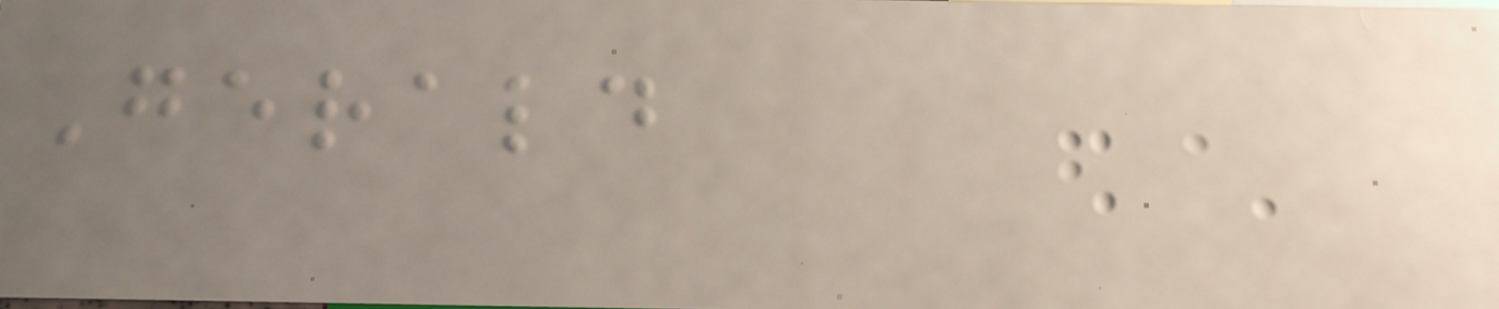Gerald
